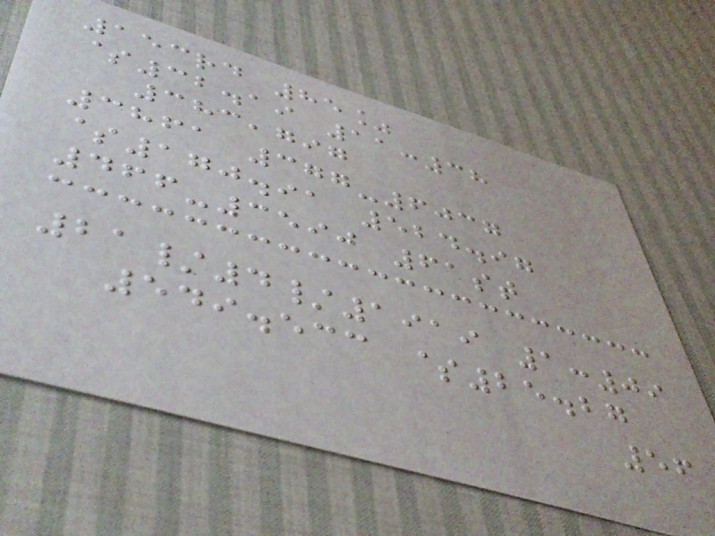153rd 85%
$32.19 11:38
383,797
3861 377-6037
$170.91 524.97
466-3590 61st
21/4/1919 1:09
549.533 $25.27
56
